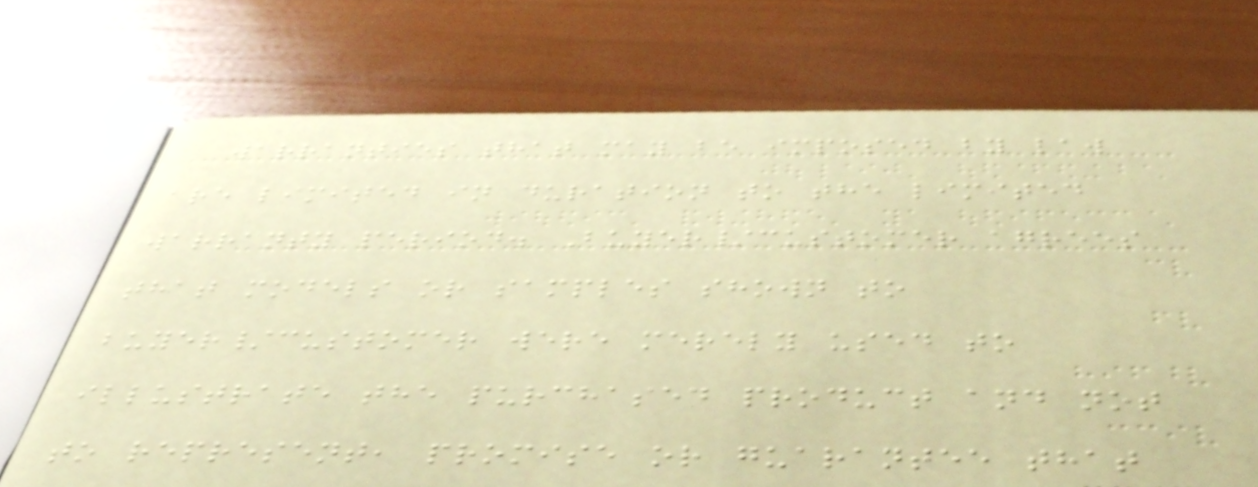warranties that may be imposed by law
are limited in duration to the limited
warranty period. Buyer/customer agrees
that models or samples shown to
buyer/customer were merely used to
illustrate the purchased product and not
to represent, promise or guarantee that
